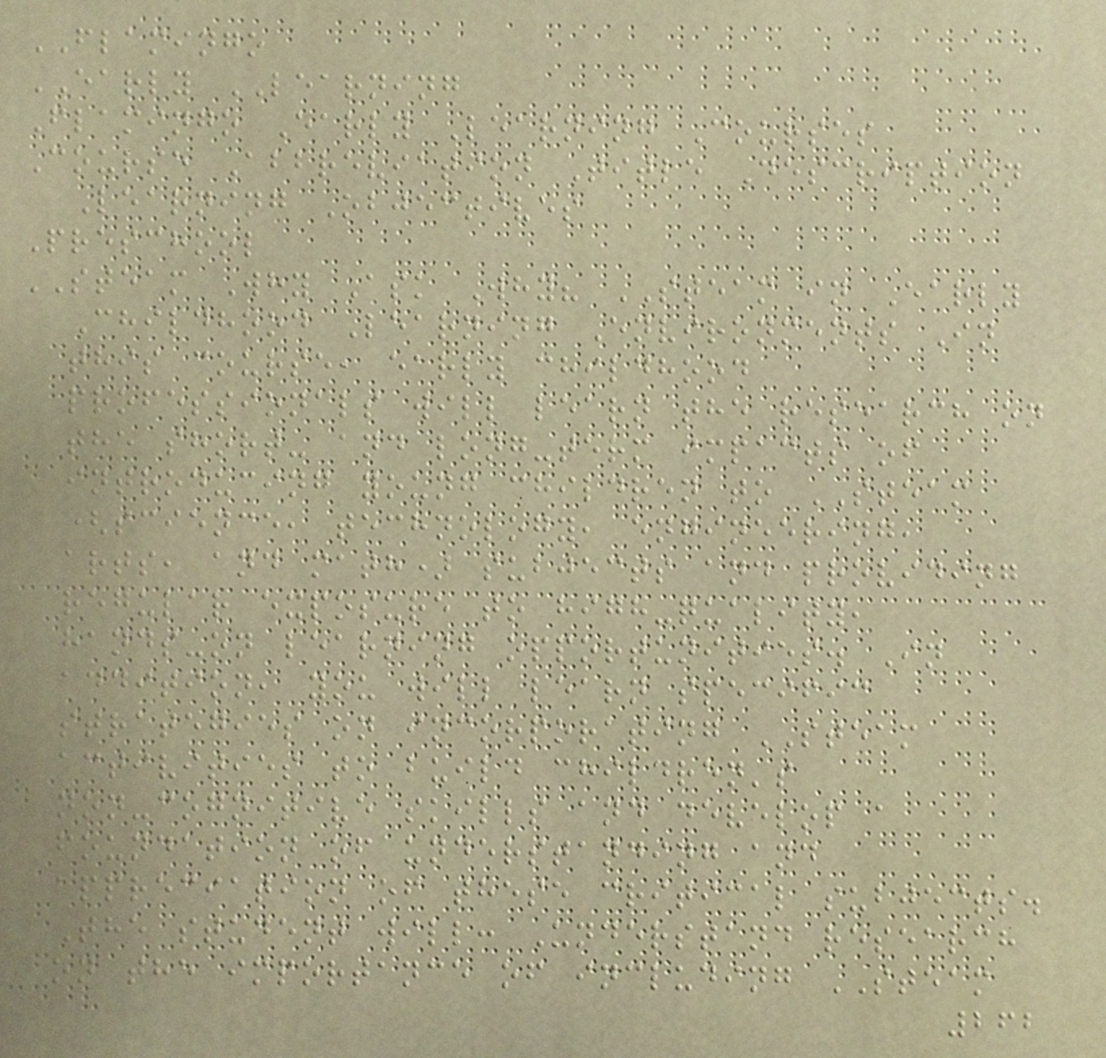FLAMINGO
EARLY LEARNING
Flamingo Early Learning Courses
Course Abbreviation Title Description
Learning Objectives
Preschool
STEAM Why Ask Why? STEAM in Early
Childhood Learning Environments In
this course, early childhood
professionals will learn the research on
the short- and long-term impacts of
introducing young children to STEAM
(science, technology, engineering,
arts, and math) subjects and providing
regular exposure to high-quality,
hands-on learning opportunities. In
addition, you will learn specific
strategies on incorporating STEAM
activities to build children's
non-cognitive skills and develop a
foundation of understanding and
appreciation of these critical subjects.
The student will: Understand research
on the importance of including STEAM
262
